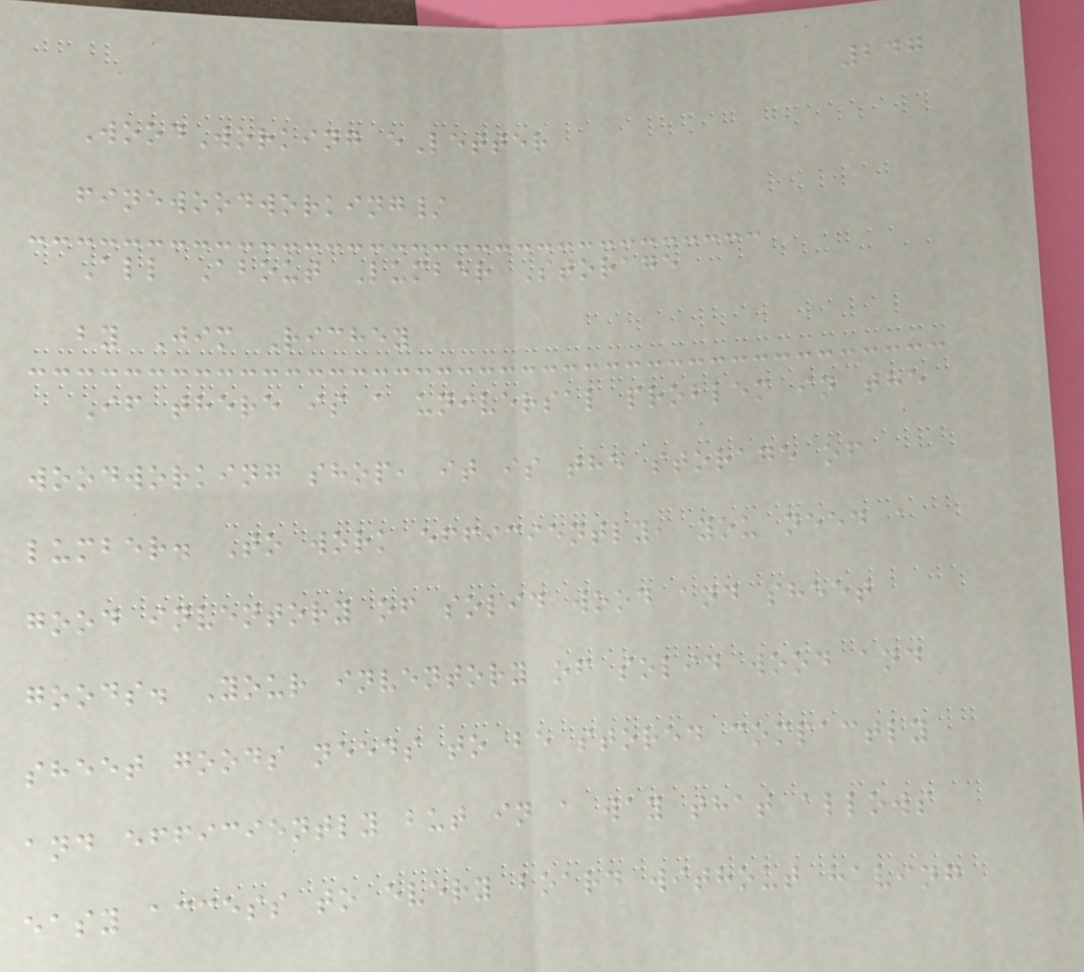247
WoodWorking eLetter
finewoodworking/
All About Lumber Storage
by Jim Richey
If there is a universal problem in the
woodworking shop, it is the storage of
lumber. To work efficiently, you need a
good inventory of solid wood and sheet
goods. Your inventory of solid wood and
sheet goods needs to be stored compactly
and efficiently but in a way that allows
easy access to every board without having
